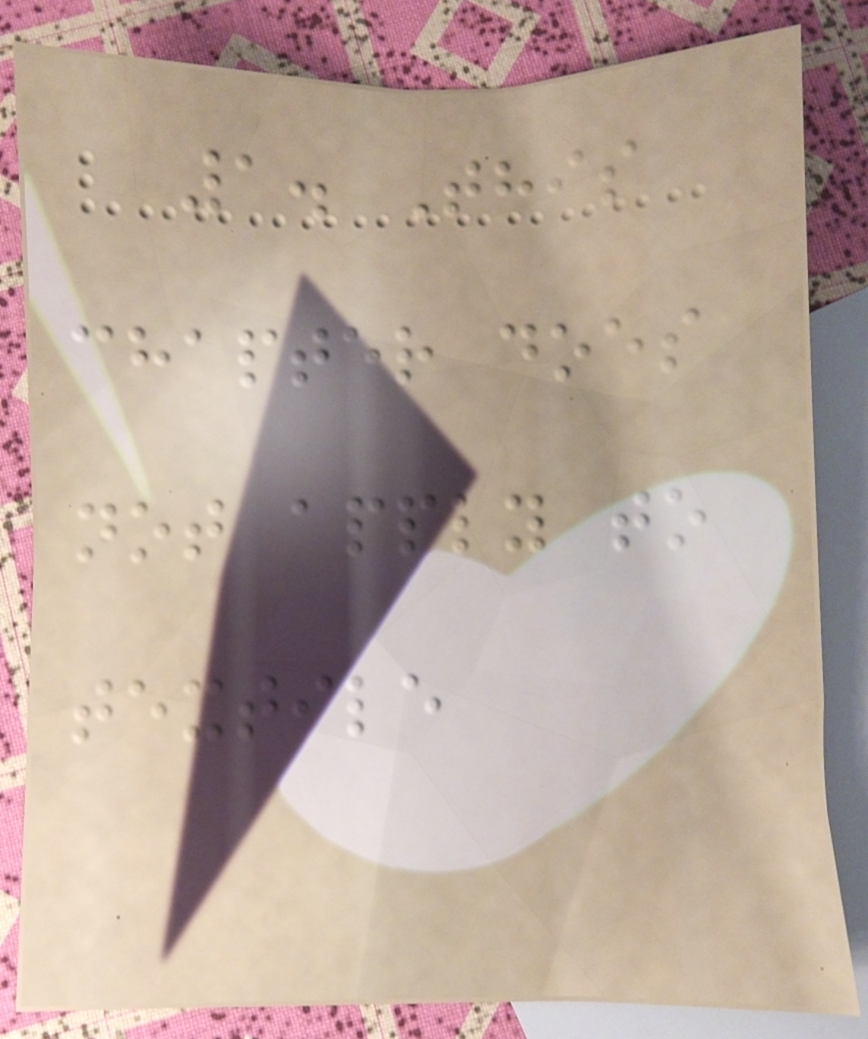1. This
chapter does
not apply to
textile
